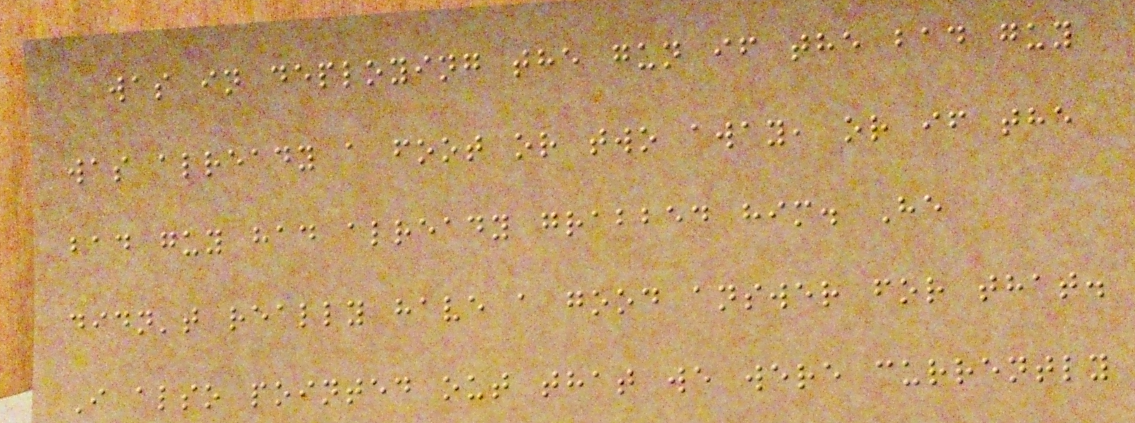was in deploying the gun if the bad guy
was already a foot or two away, or if the
bad guy had already grabbed him. He
didn't really have a good answer for that.
I also pointed out that we were currently
